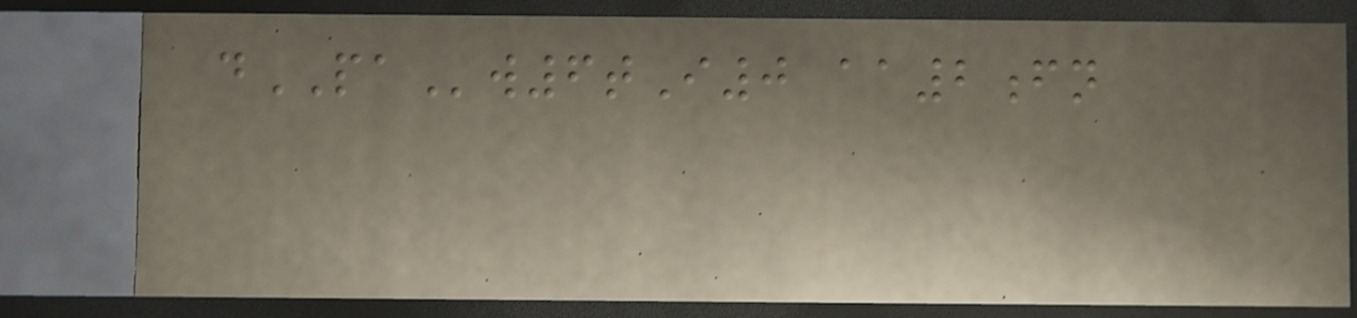dPAw6tI0 aa2fn
